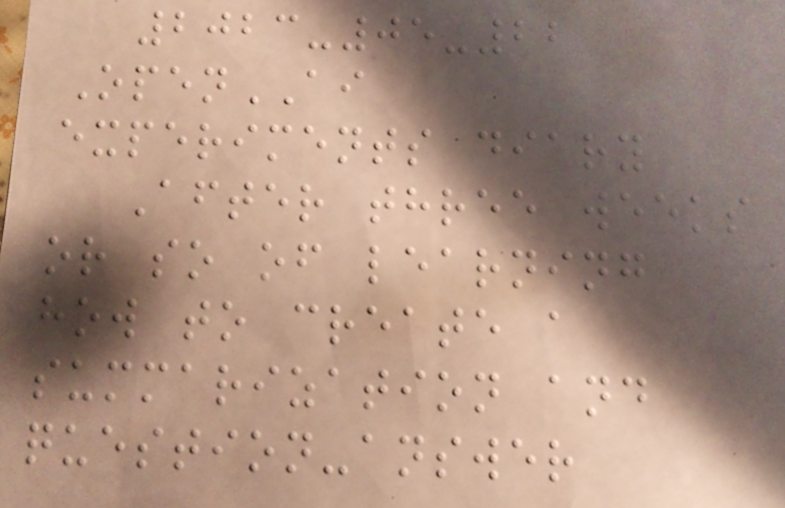2023-05-22
OpenAI
experiments diary
After three weeks
or so of learning
how to create a
summarization and
question-answer
